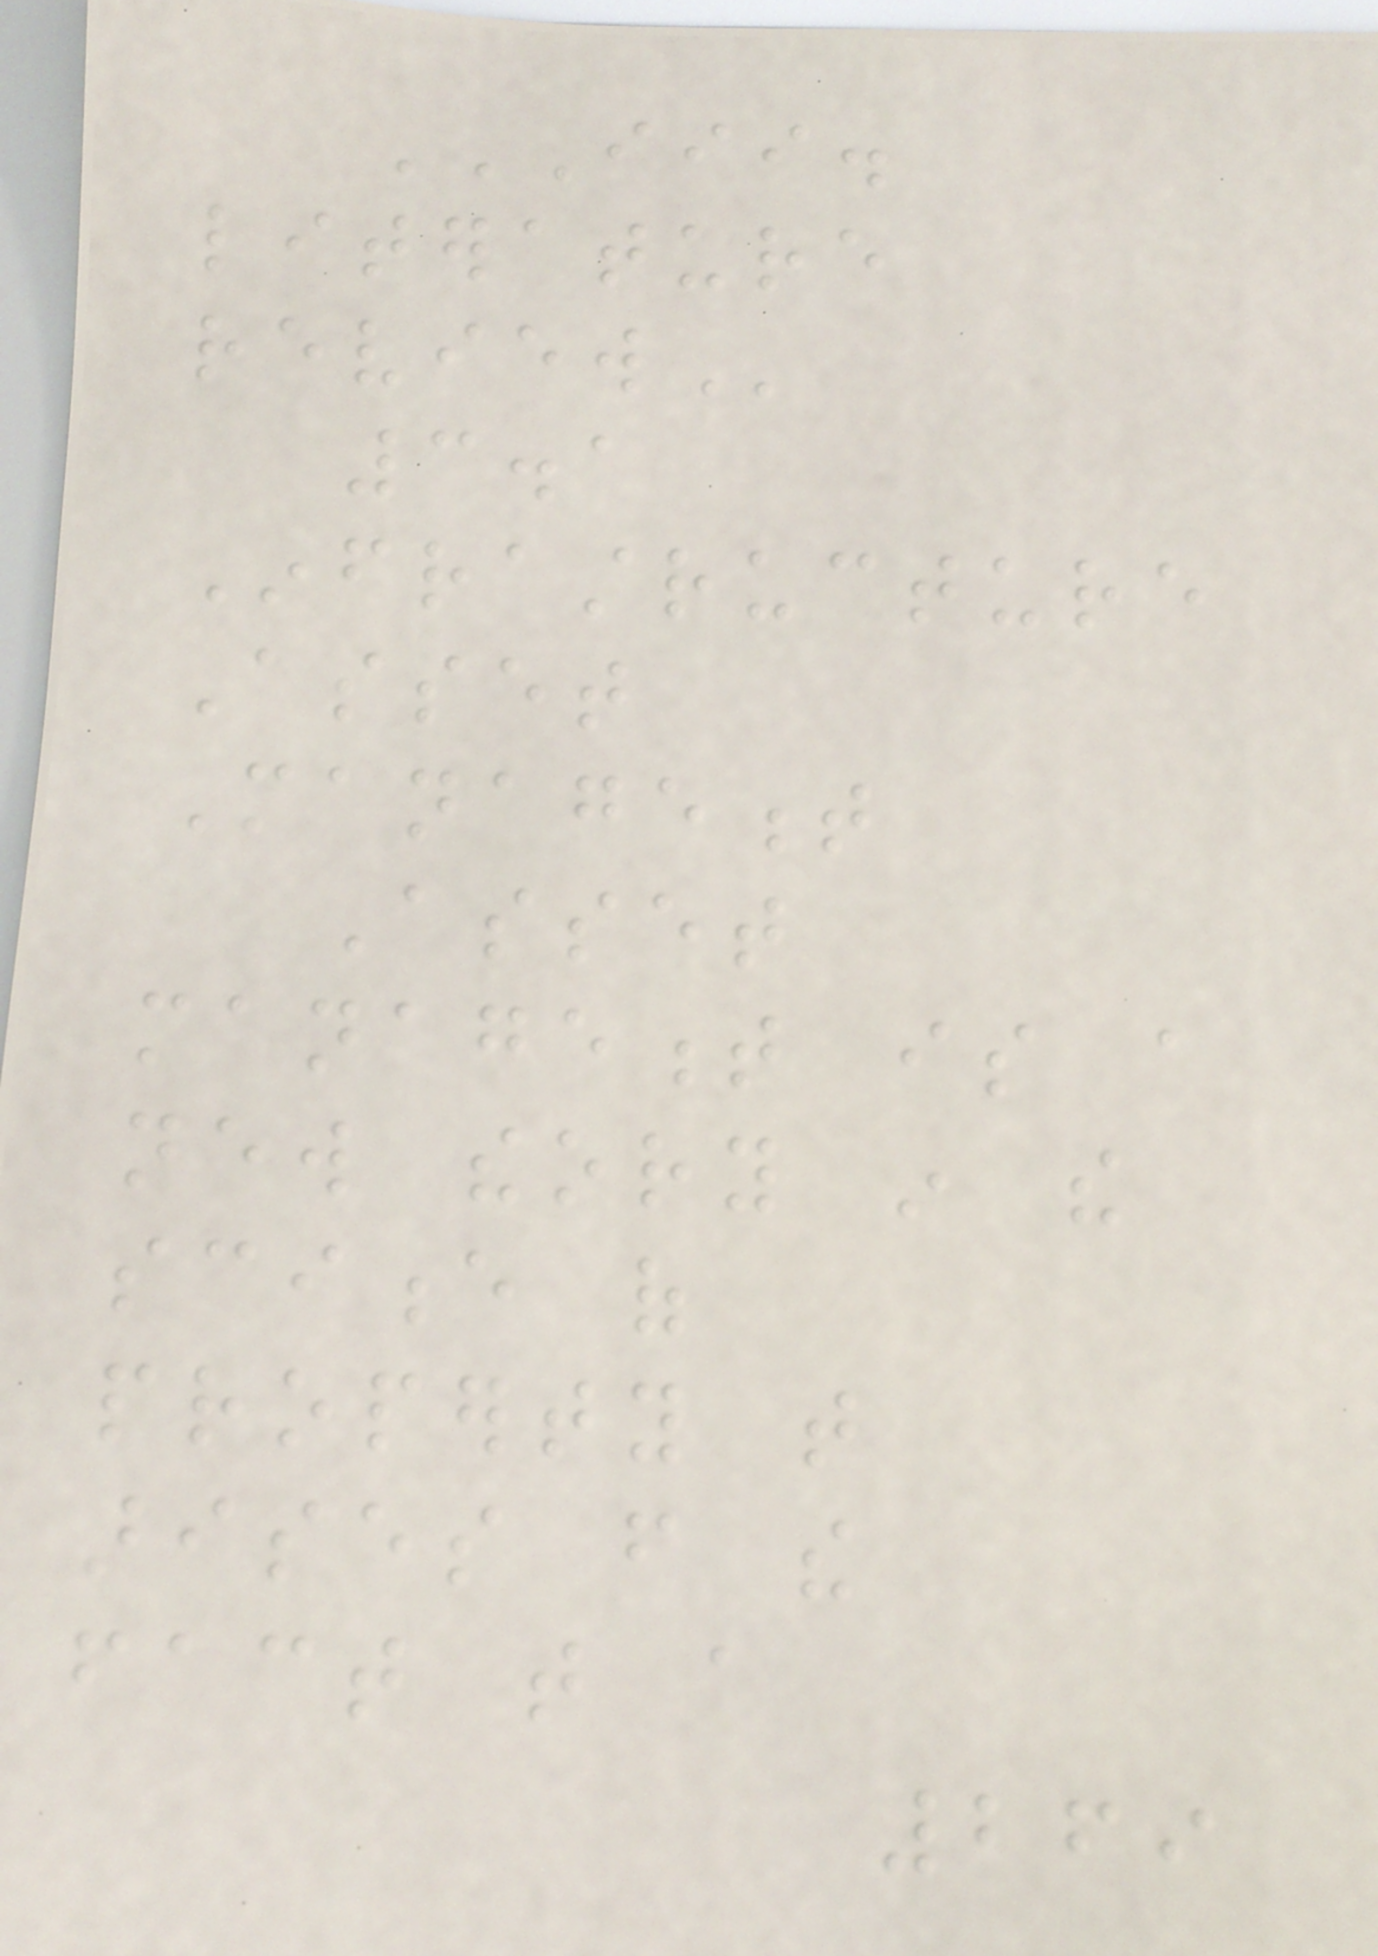III.
LITERATURE
REVIEW
3.1
Infrastructure
Asset
Management
Asset
management is a
new theory in the
science of
property that
arises from the
fact that a
269
